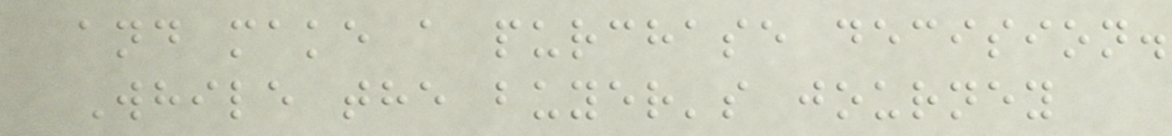and make a purchase decision.
While the buyer's journey
